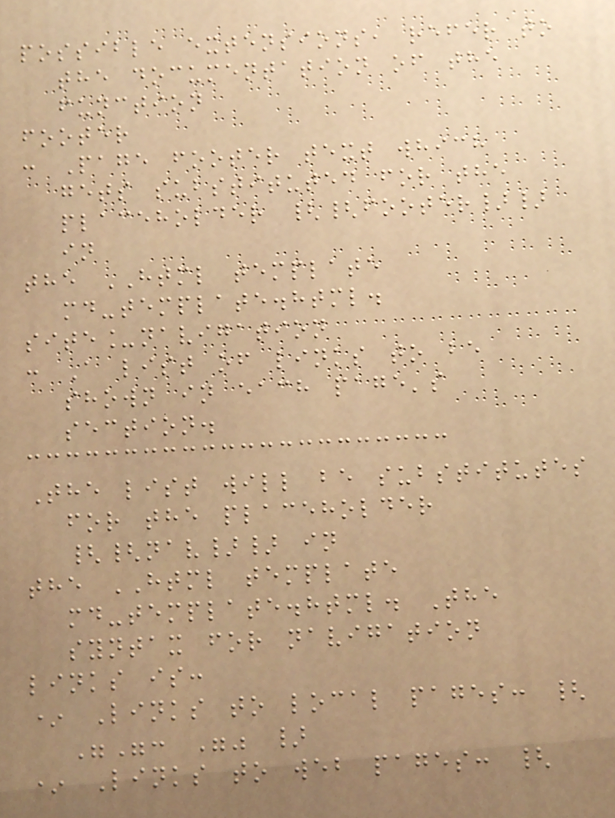possible extensions, refer to
the documentation of the
function
footer
: Page footer text which
gets substituted for the
placeholder {{footer}}
in
the HTML template
md-template.html.
site_navigation
: A list of links to be
shown in each page's
section.
The list will be substitutes
for the placeholder
{{nav}} in
the HTML template
md-template.html. The
syntax for navigation
links is:
* Links to local pages: {
"": "" }
* Links to web pages: {
